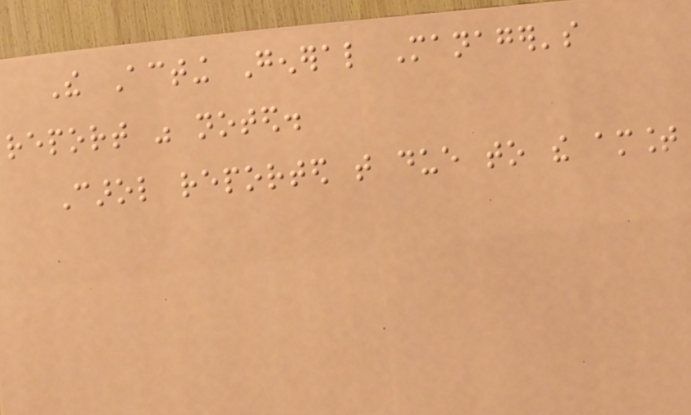The Acting General Manager's
report was noted.
Carol reported that due to the amount
